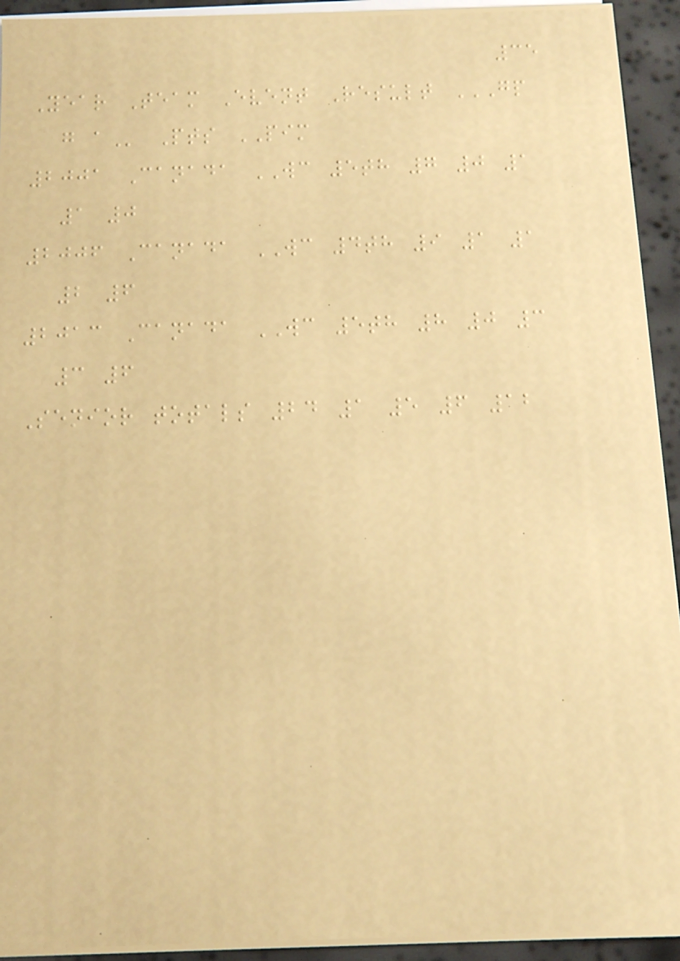35
Year Team Event Result GP
G A Pts PIM
2001 Canada WC 5th 7 0 1
1 0
2006 Canada WC 4th 9 1 1
2 6
2013 Canada WC 5th 8 0 3
3 6
Senior totals 24 1 5 6 12
